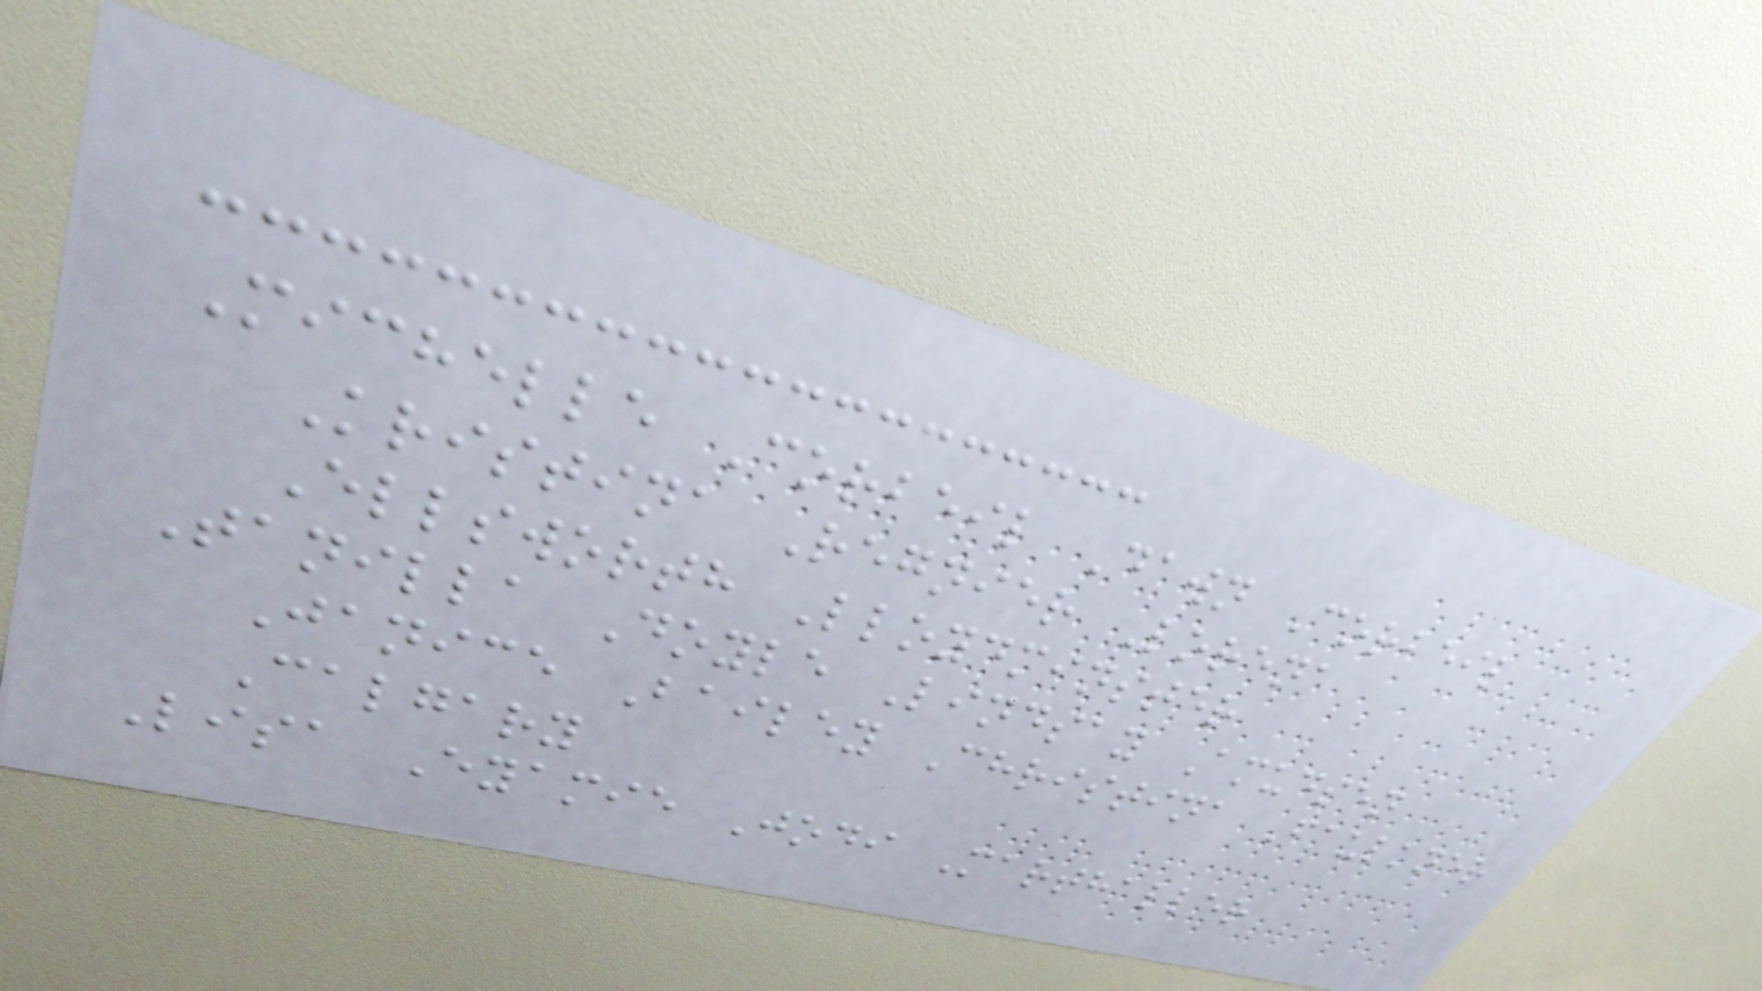Michelle Corbeil Dawn Corbeil
Kristina Regnier Lorena
Ellsworth Lloydminster
Tanilla Doyle Lindsay Amudsen
Janice Bailey Christina Faulkner
Calgary
Lisa Eyamie Jodi Marthaller
